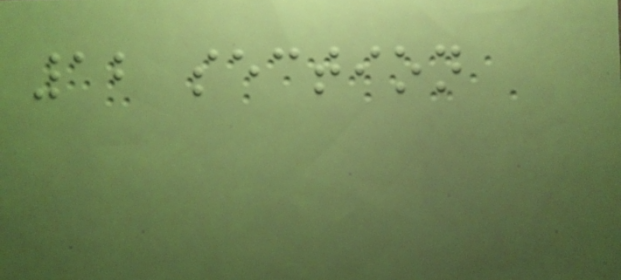12 section
